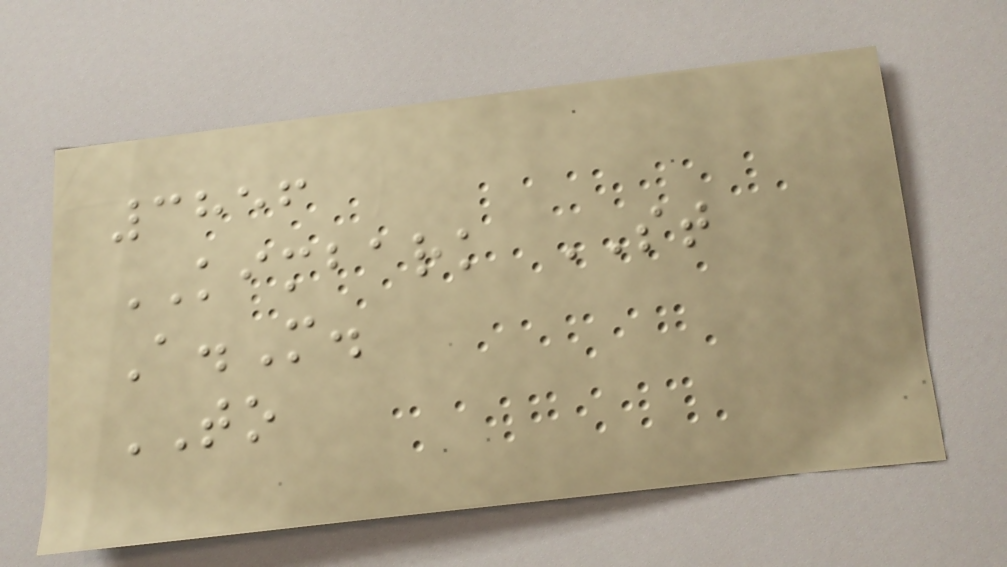3856
KIMBARK ST
A.M.
TO
